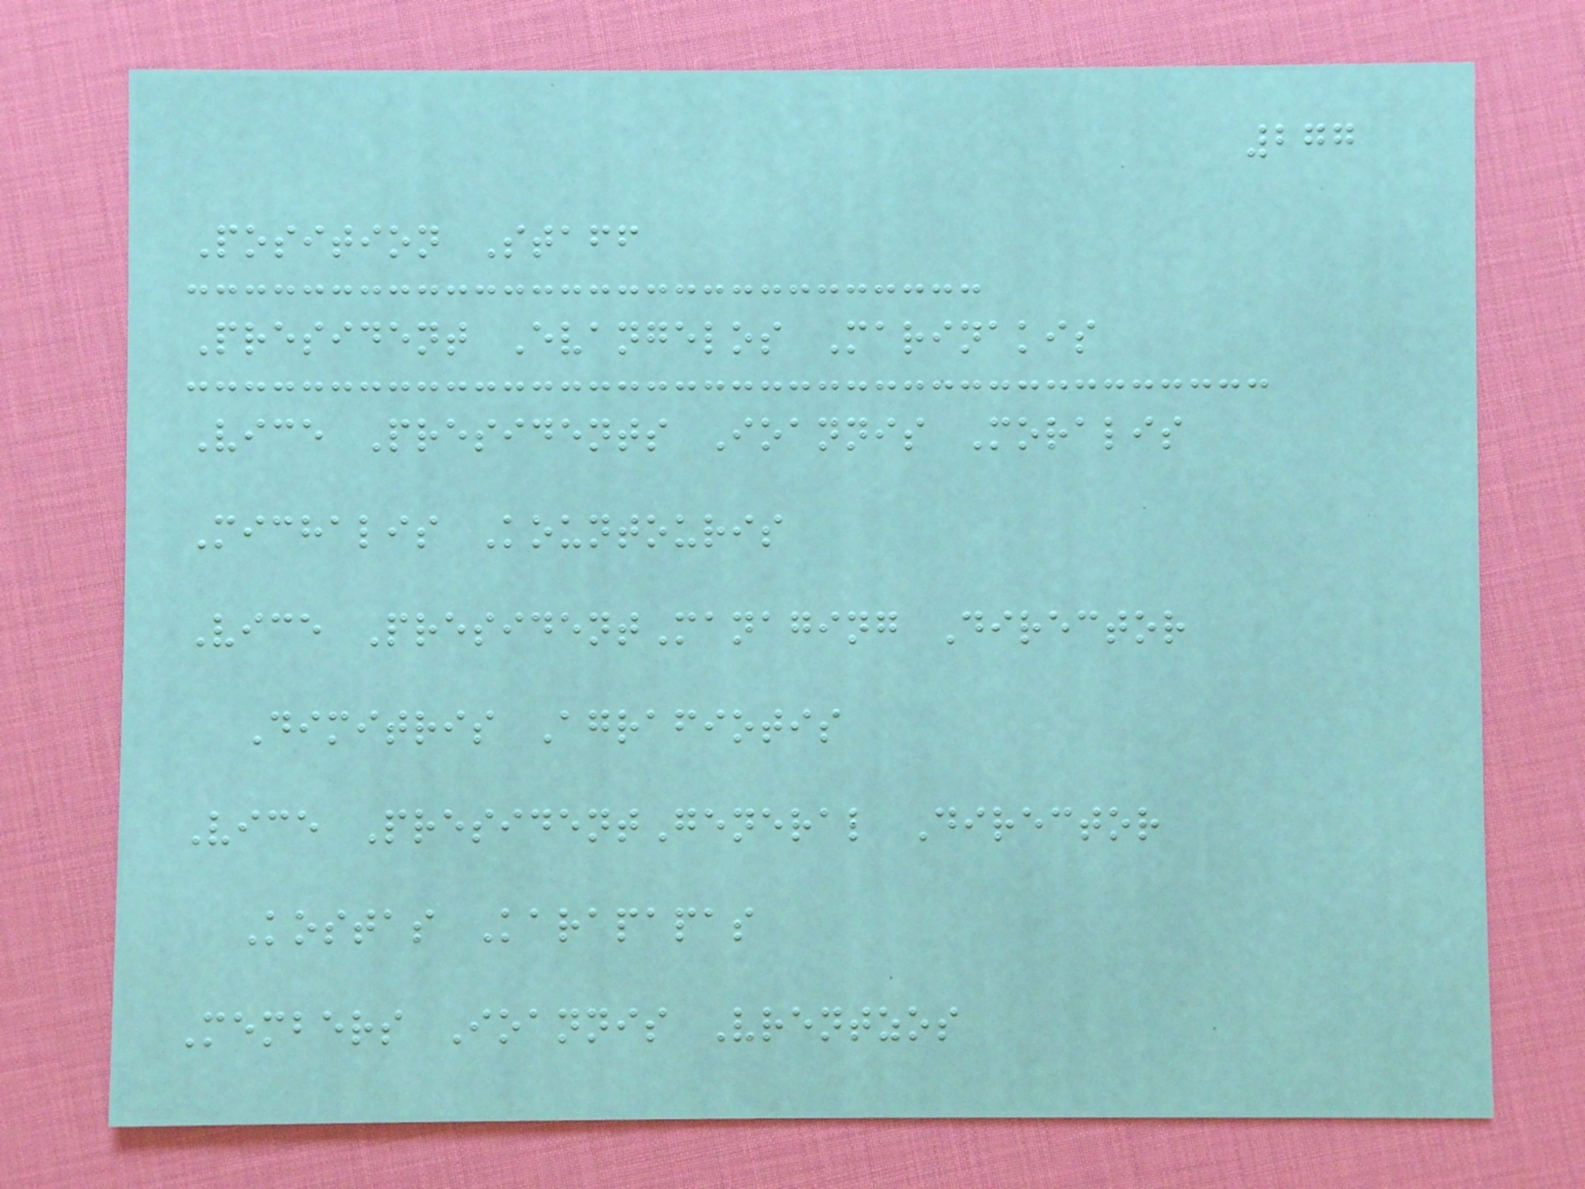277
Position Staff
President Evangelos Marinakis
Vice Presidents Ioannis Moralis
Michalis Kountouris
Vice PresidentManaging Director
Dimitris Agrafiotis
Vice PresidentGeneral Director
Kostas Karapapas
Members Ioannis Vrentzos
